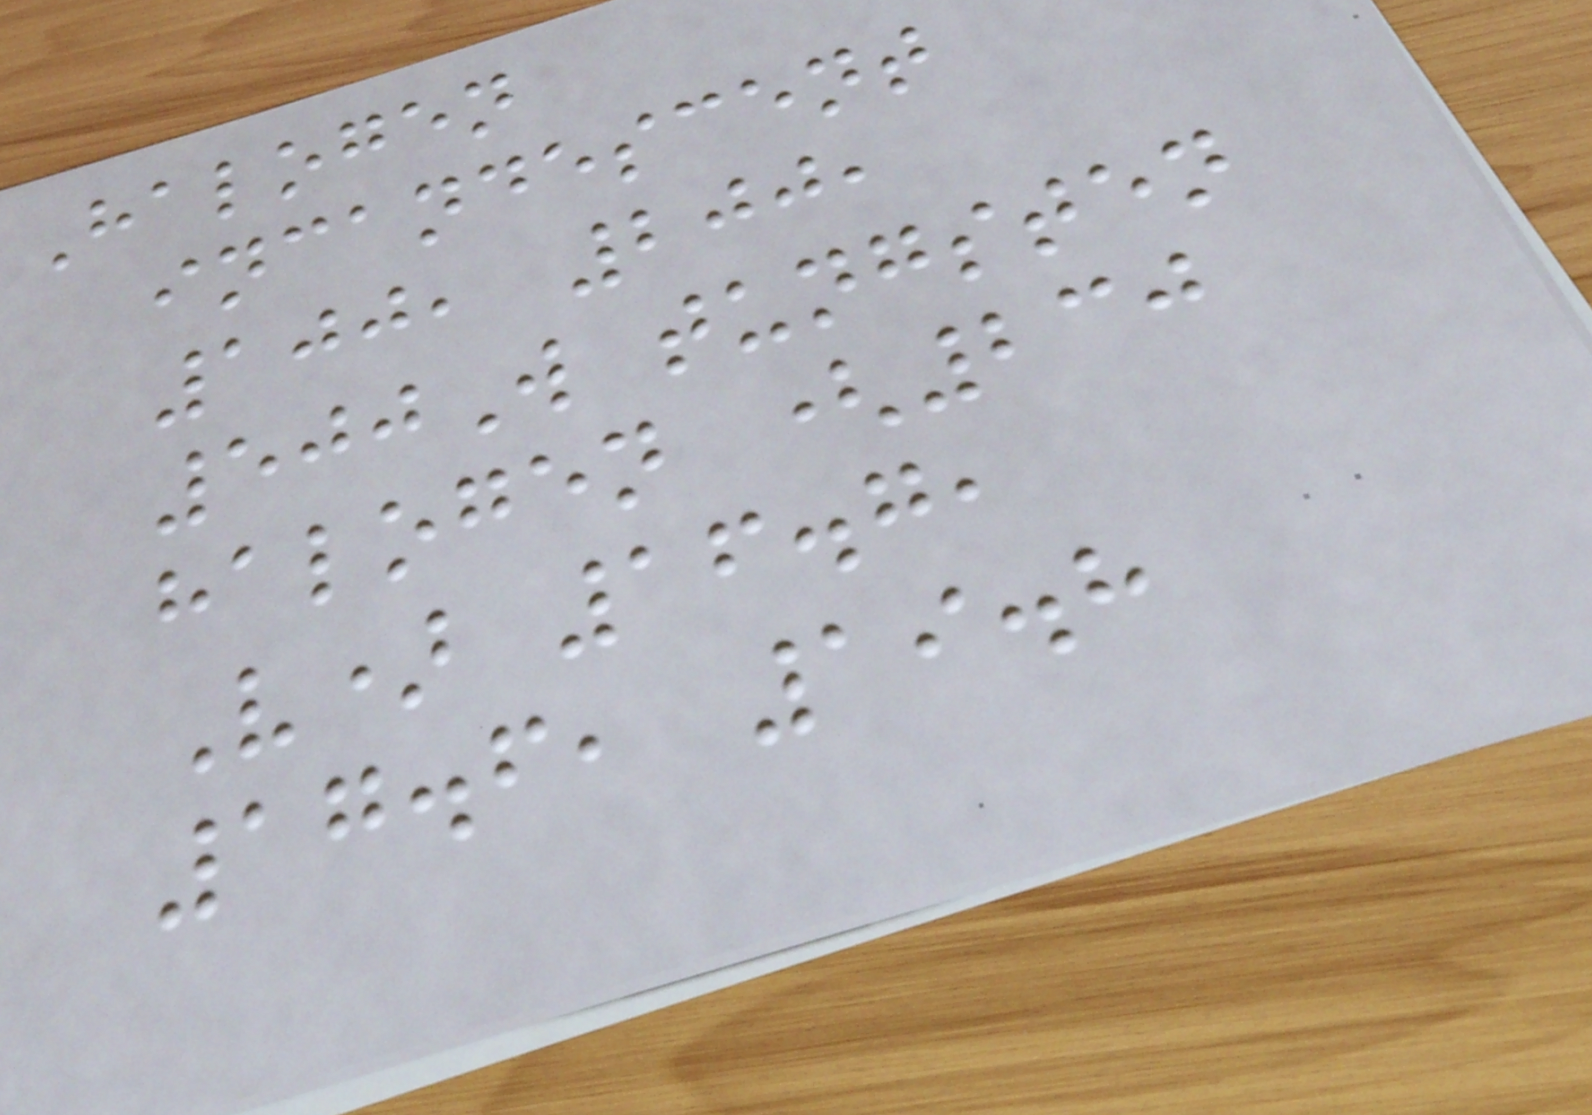Halogen
incandescent
100, 200,
500W tungsten
halogen (230
V) 16.7,
17.6, 19.8
